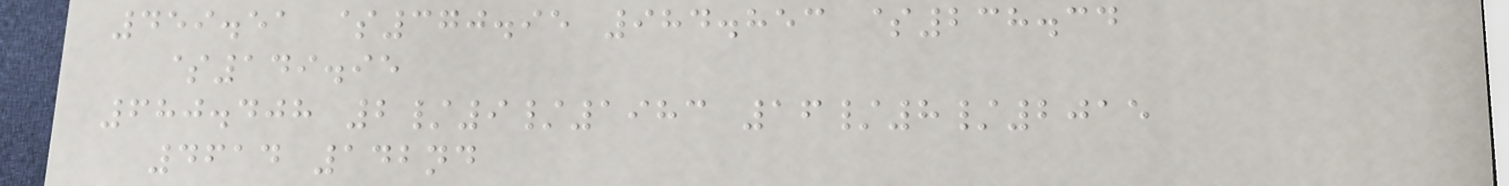459.51 $370.95 984.853 $238.34
$149.95
680.408 2/9/1983 16/8/2015
4614 142nd
